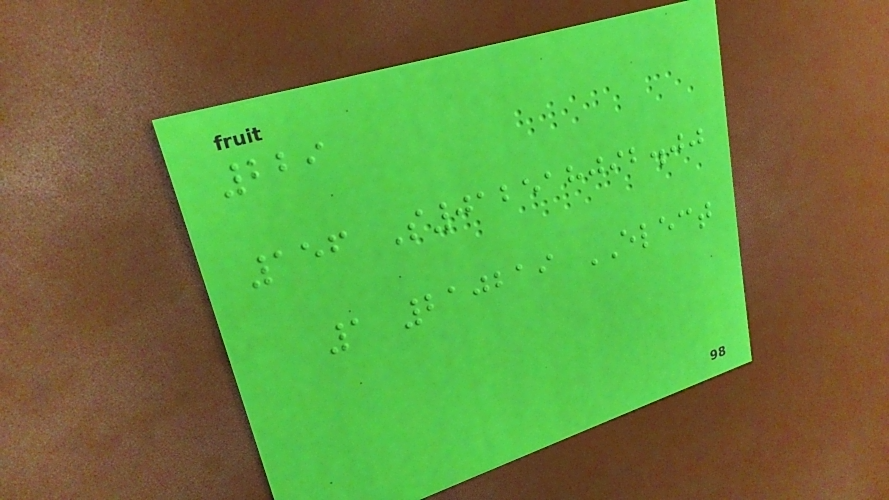229
156 S012518092.00
1 210219 ELECT
